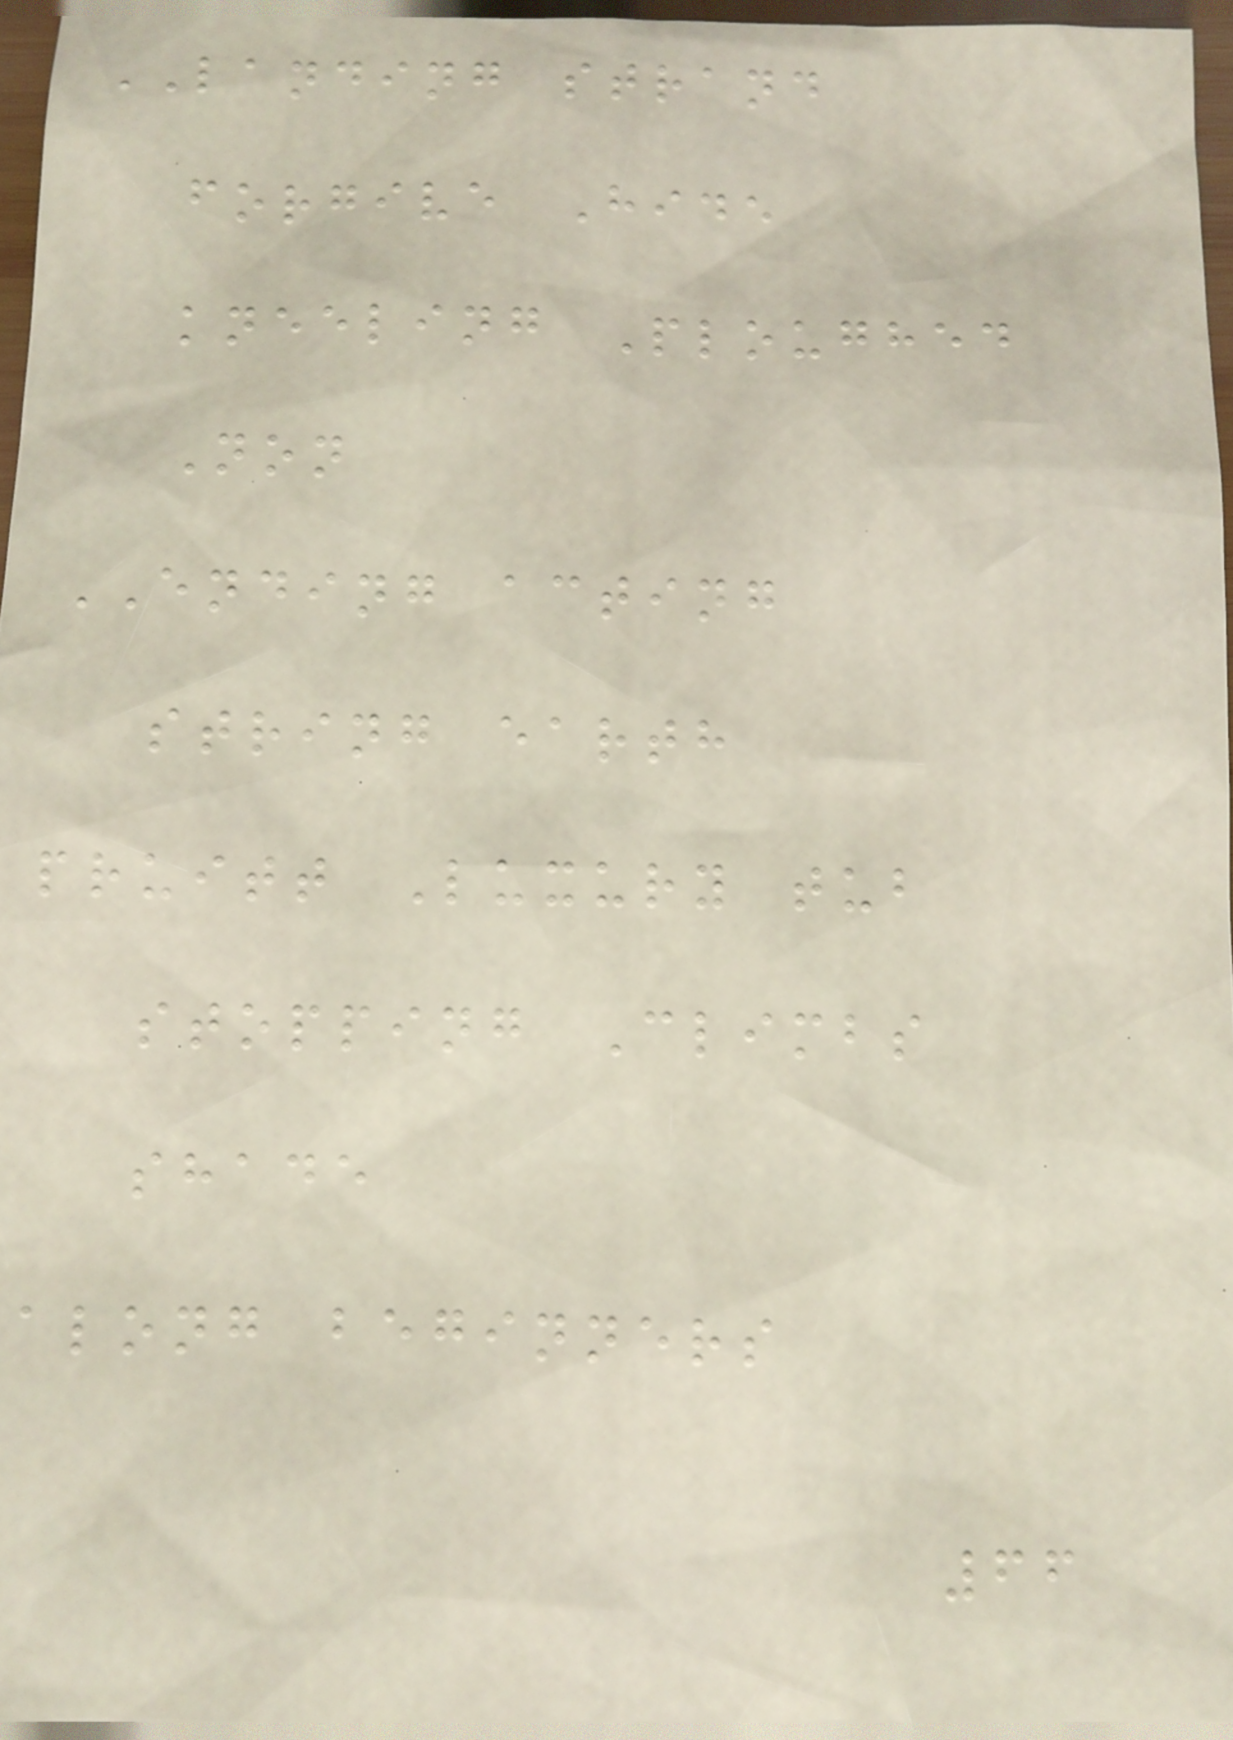LANDING strand
forgive Hide
kneeling Ploughed
Non
ENDING acting
string earth
pruitt Luxury tub
stopping Climbs
shade
along beginners
66
